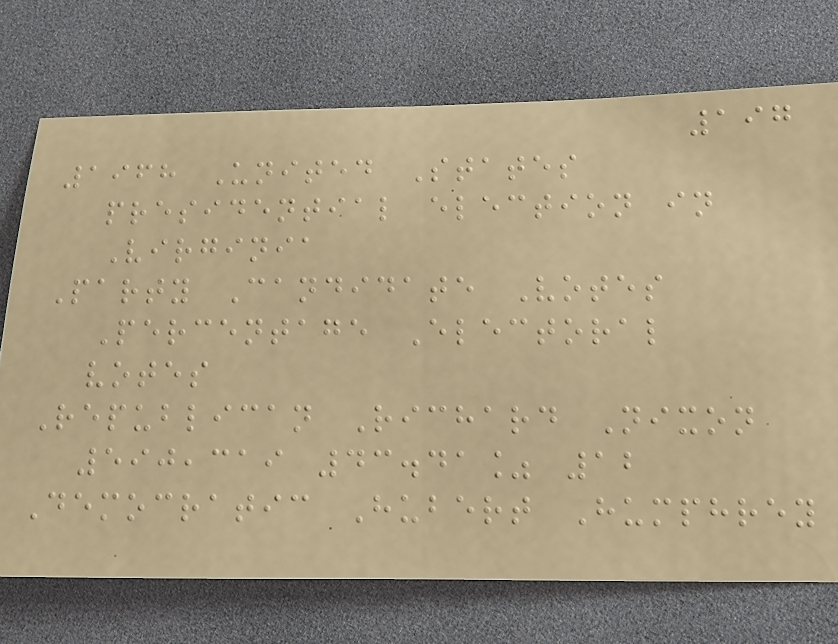197
1968 United States
presidential election in
Virginia
Party Candidate Votes
Percentage Electoral
votes
Republican Richard Nixon
590,319 43.41% 12
Democratic Hubert Humphrey
